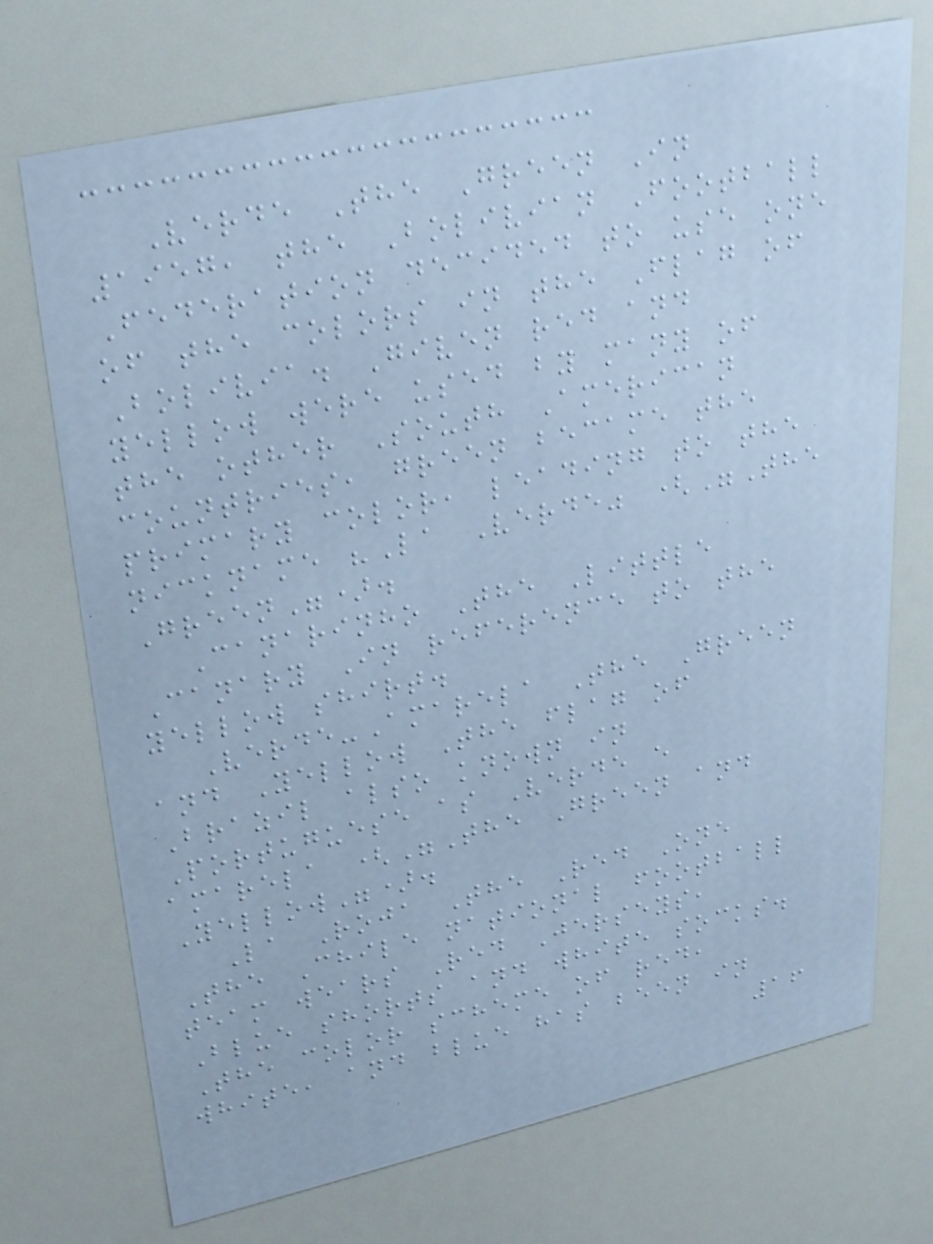Verde The Green In
1957, the Bolivian Football
Federation decided to use one
of the colors in the Flag of
Bolivia. Given red and
yellow were used by many of
the other South American
countries, green became the
primary color, leading to the
nickname "La Verde" ("The
Green").
Canarinho The Little
Canary In reference to the
yellow shirt.
Verde-Amarela The Green
and Yellow The flag of
Brazil also known in
Portuguese as Verde e
amarela ("The Green and
Yellow").
La Roja The Red One
The Chile national football
team wears Red Jerseys,
Blue shorts and white socks.
The color scheme of red,
white, and blue has been in
16
